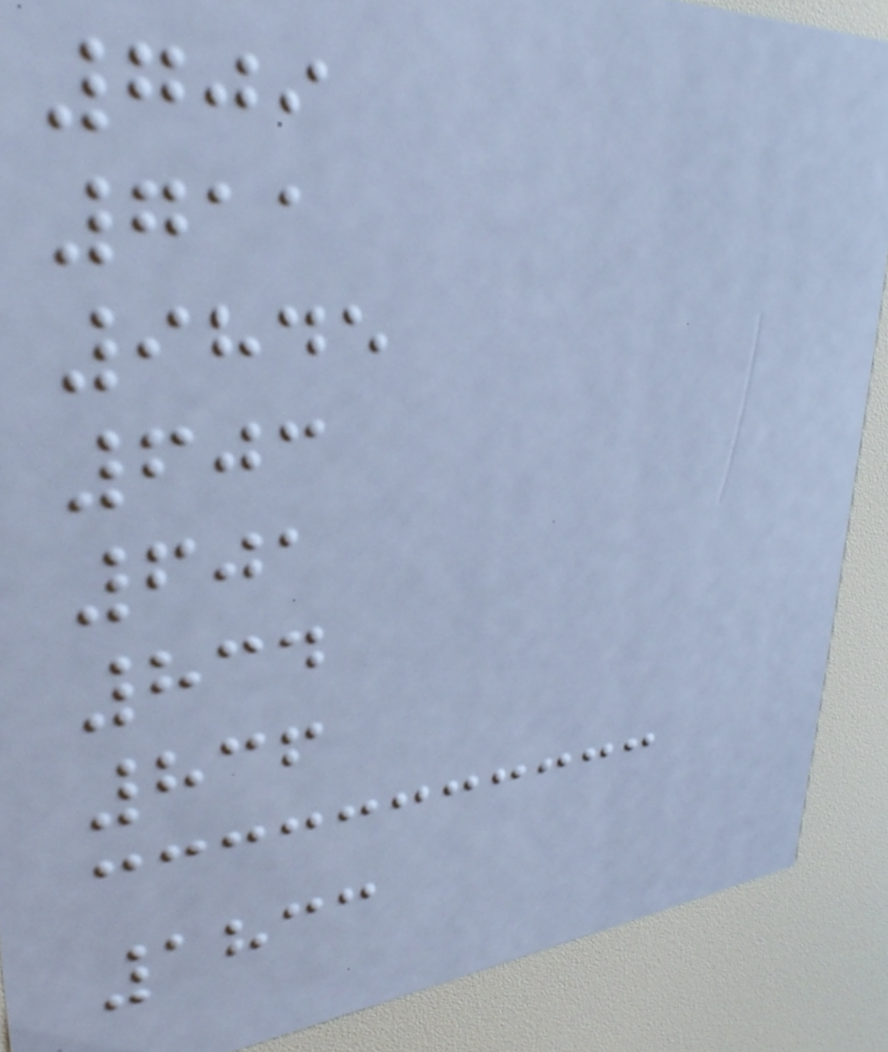709
711
9845
603
601
834
836
1833
